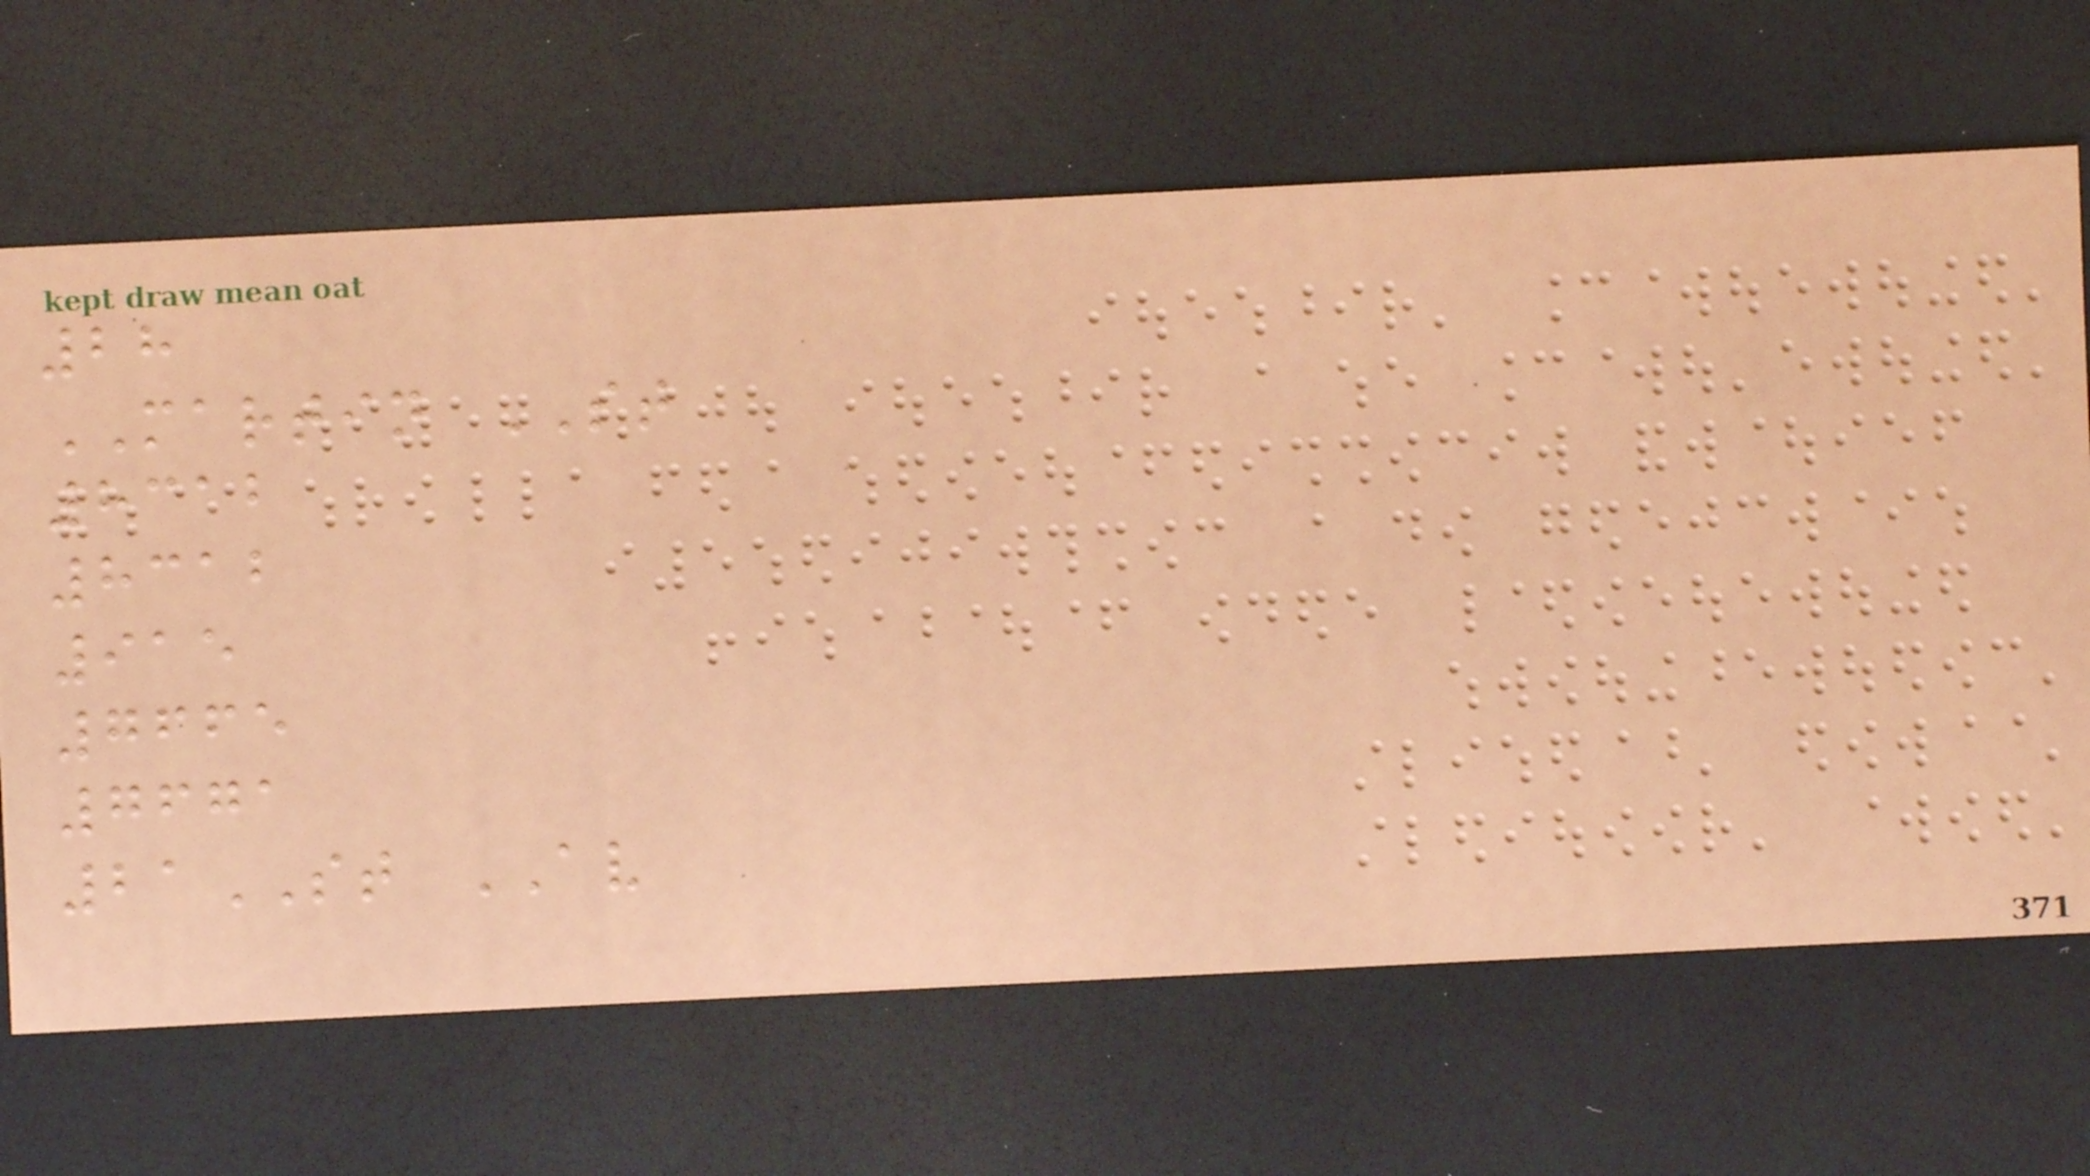28
MARTIN ST
8312
8312
915
7665
7671
21ST AV
